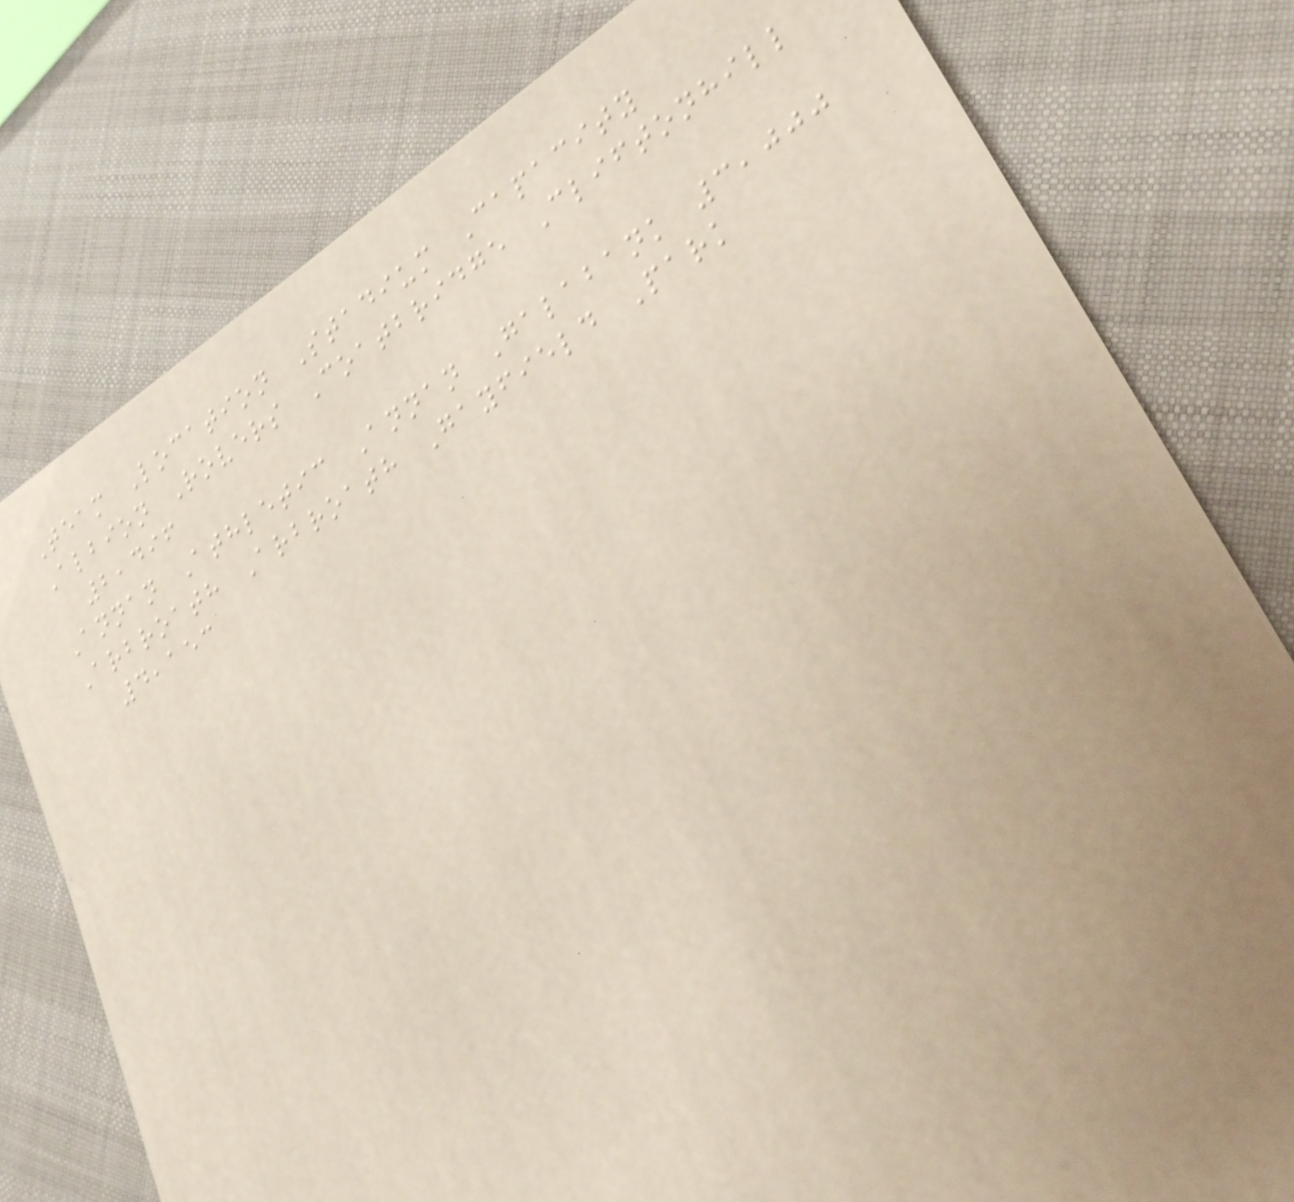Team Location Stadium Capacity
Albion Rovers Coatbridge Cliftonhill
2,496
Annan Athletic Annan Galabank 3,000
Arbroath Arbroath Gayfield Park
4,153
